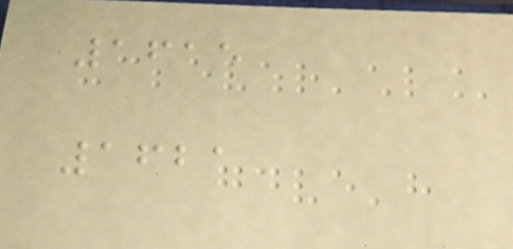1615
1621
